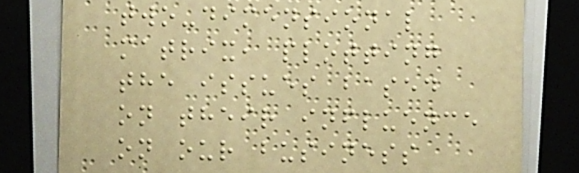two-dimensional
matrix, plotting
the issues based
on their influence
on our business
